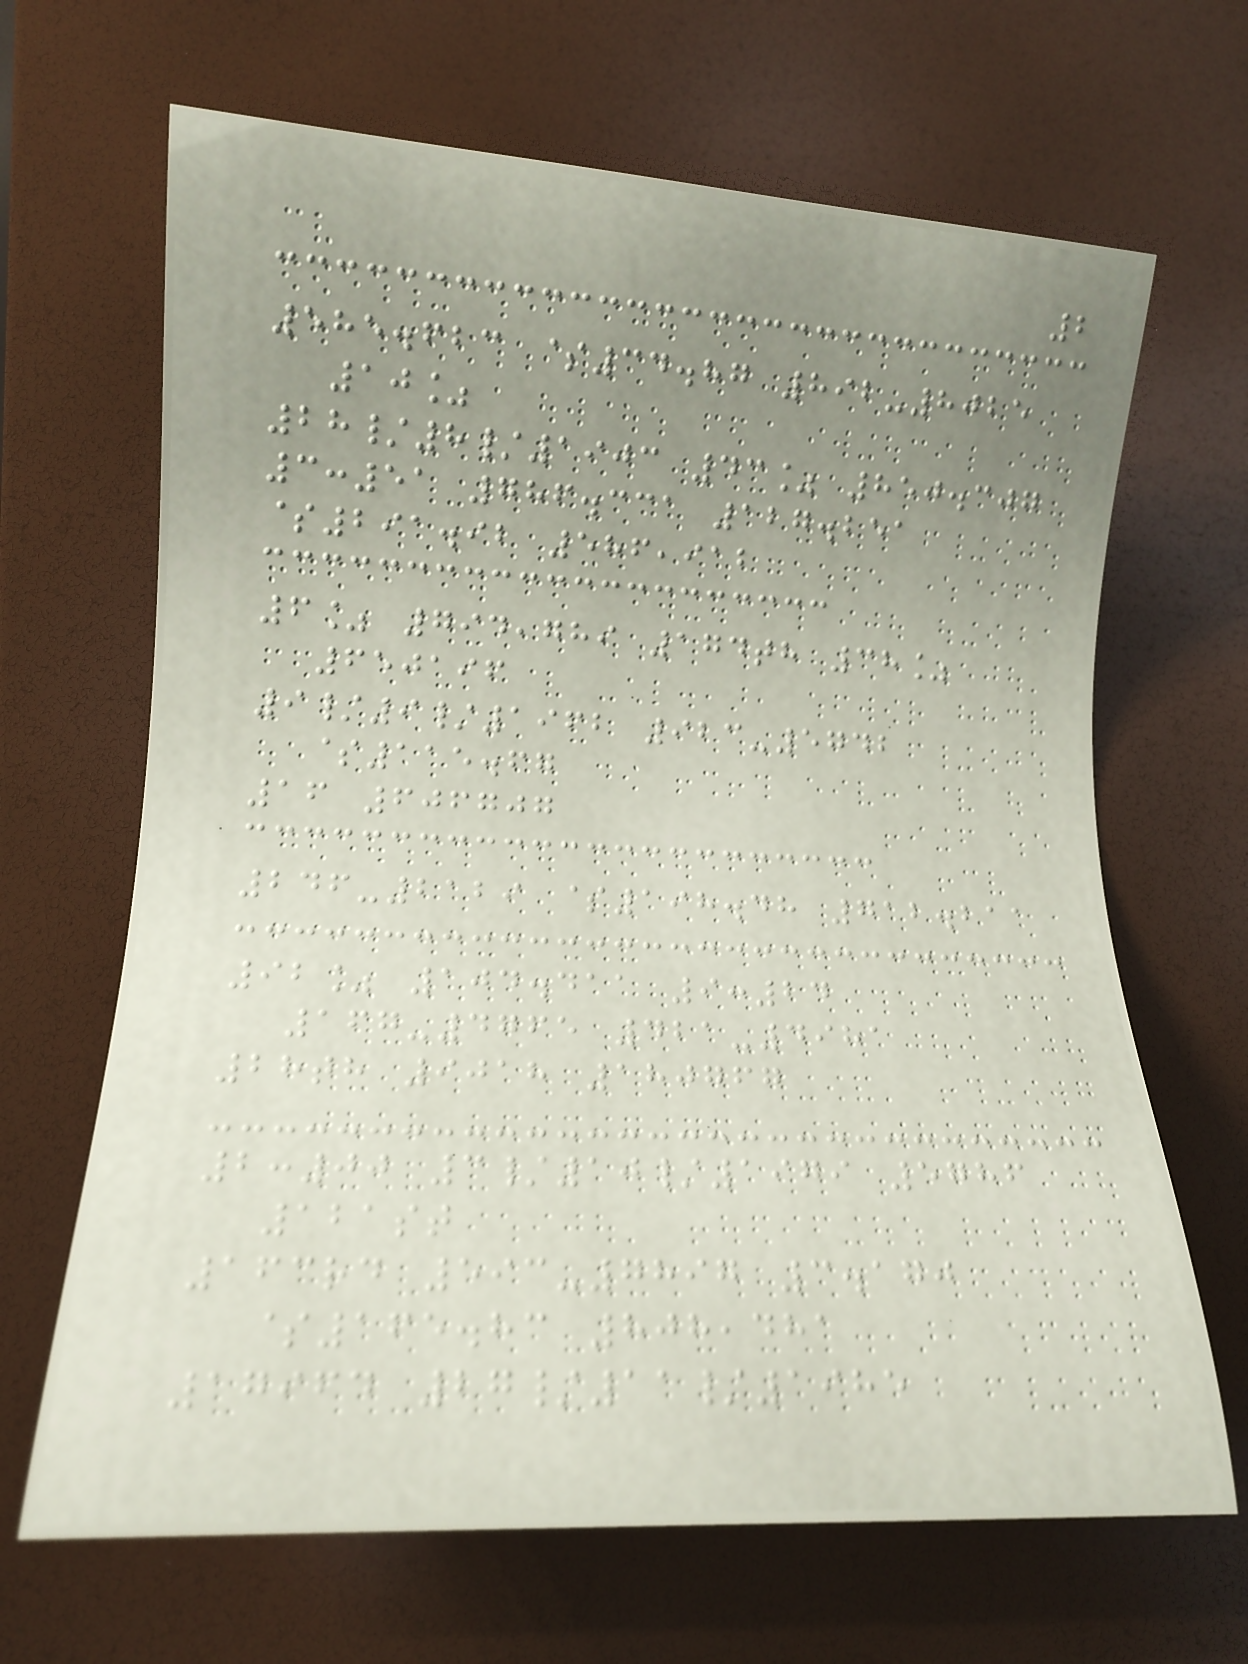2
585.623 $34.87 892-8025
10%
28/8/1903 43% 850.307
3:51 786.331 127.251
$291.92 586,912
6% 794,789 174th 38%
650196
9/9/1962 923-5742
$115.67
16 606707
246-2129 $198.48 712.211
92% 104.411 9:24
167-4765 421-4981
28th 9018 180767
2:00 3/10/1979 5786
121st
163rd 593-7897 3.170
$165.83 808,481
17964 27/11/1985
